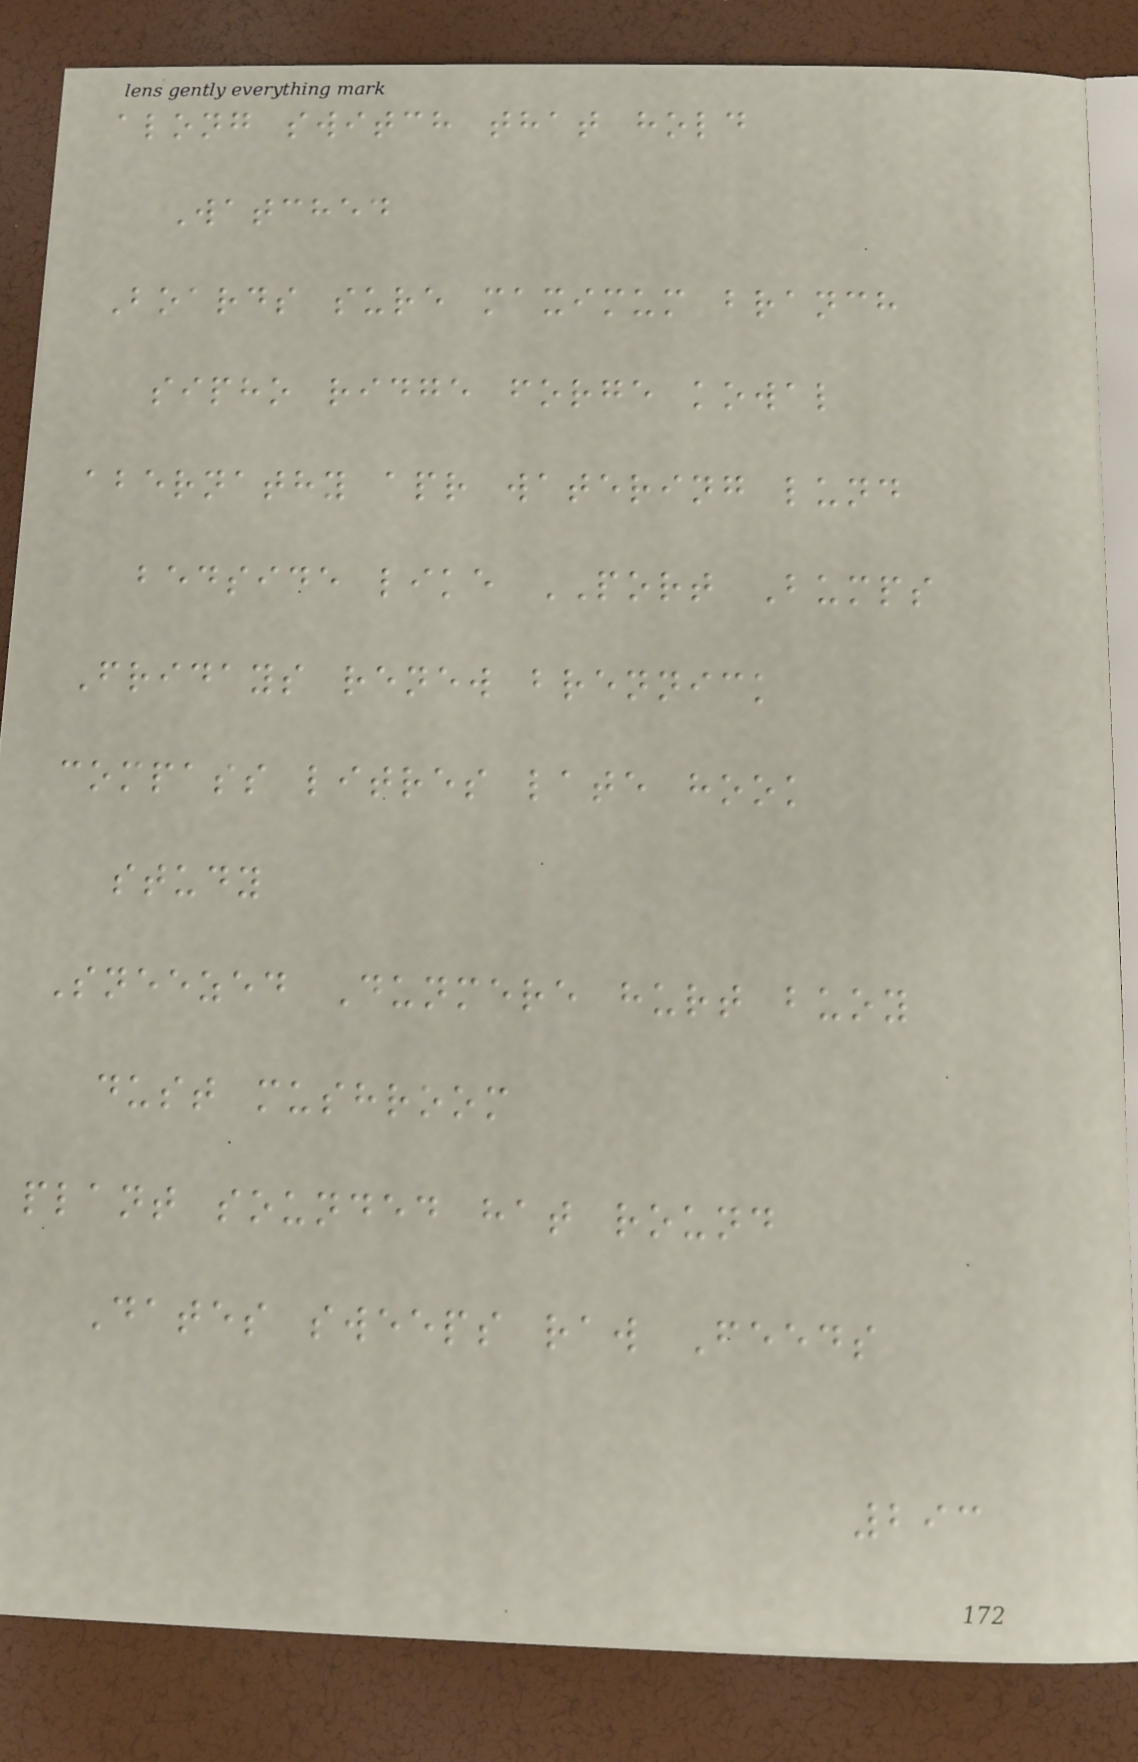along switch that hold
Watched
Boards sure maximum branch
sipho ridge forge kowal
abernathy apr watering lund
bedside like PORT Bumps
Fridays renew brennick
compass litres late hook
study
Sneezed Dunmere hurt buoy
dust mushroom
plant sounded hat round
Dates sweeps raw Feeds
293
